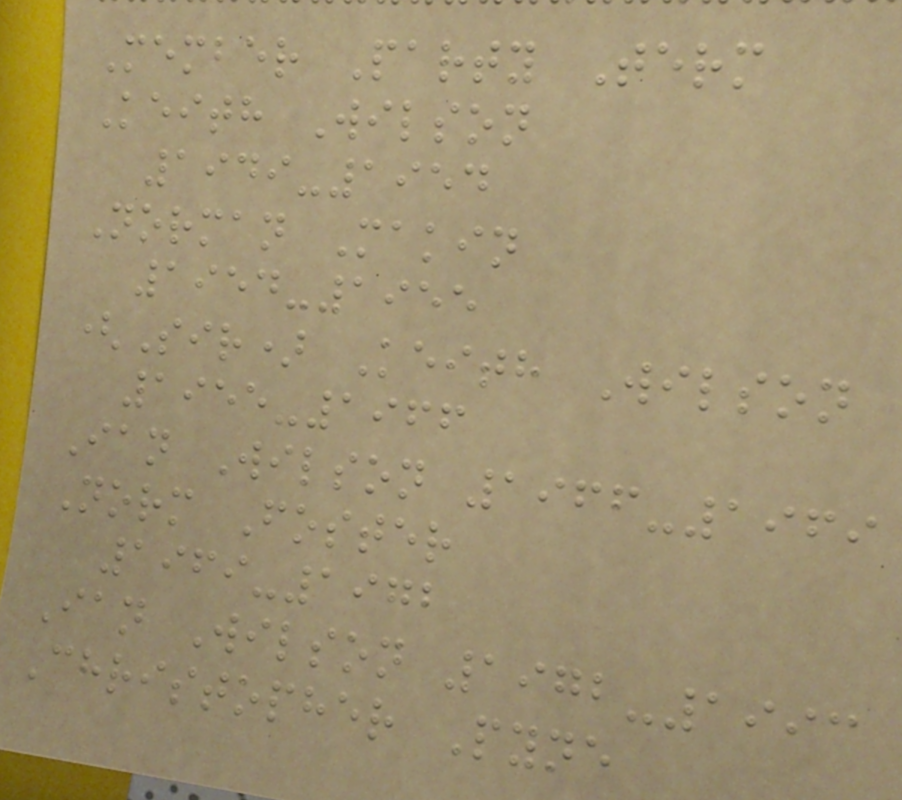Member Party Term
Keith Wilson
1949-1954
Norman Makin
1954-1955
(Sir) Keith Wilson
1955-1966
Ian Wilson 1966-1969
Norm Foster
1969-1972
Ian Wilson 1972-1993
Christopher Pyne
